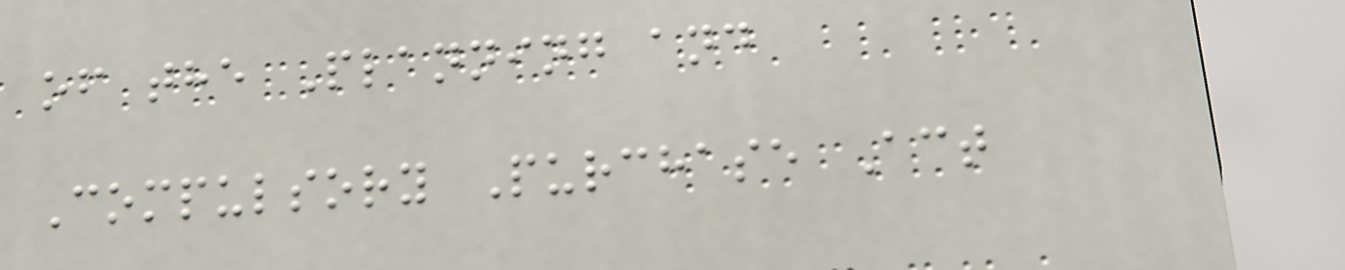of the Planning and
Compulsory Purchase Act
